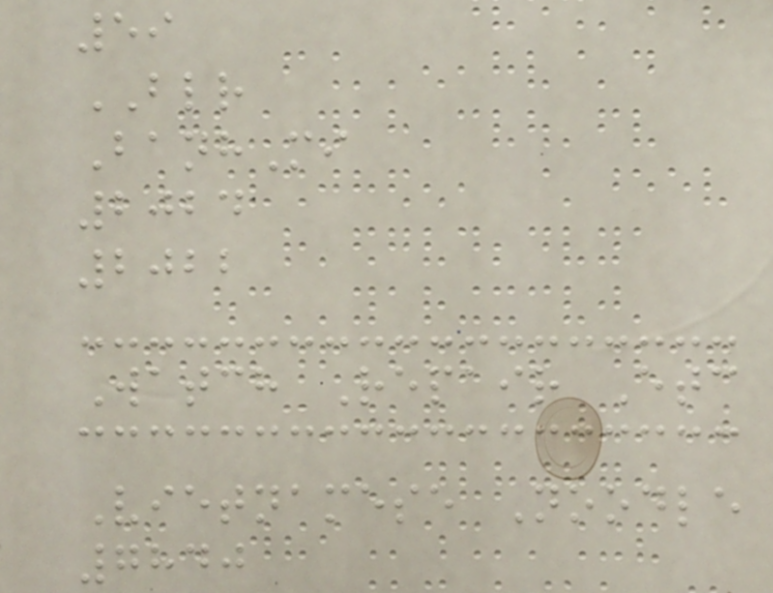59
BLR
BanhMi
2024
2022
Watch Repair Etc
Vietnamese Noodle
7840
